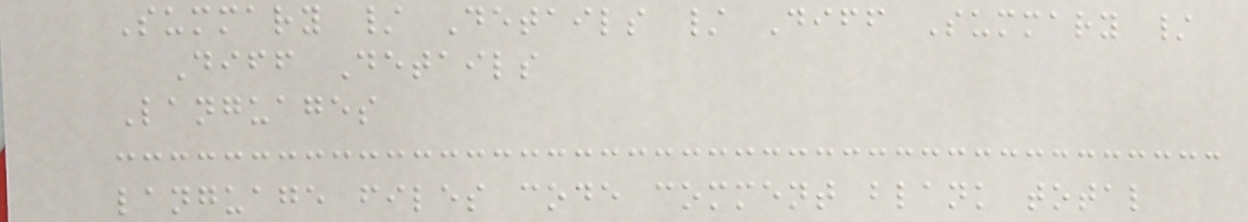Summary / Details / Diff Summary /
Diff Details
Languages
language files code comment blank total
